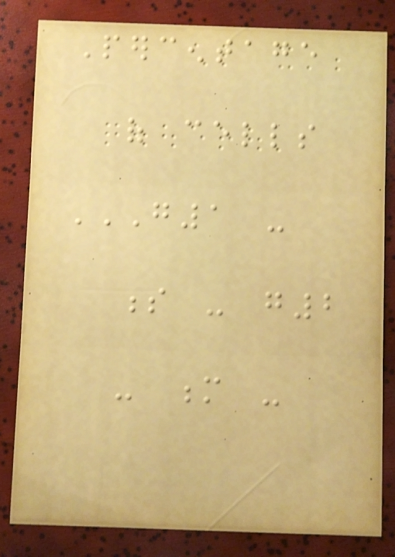Percentage
of cells
G1 -
S - G2
- M -
